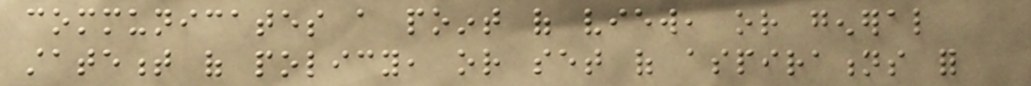communicates a point of view, or general
statement of policy, or set of aspirations for
